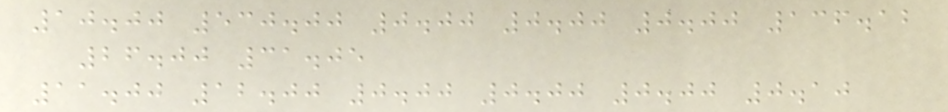10.00 530.00 0.00 0.00 0.00 136.12
26.00 31.05
11.00 12.00 0.00 0.00 0.00 0.10
